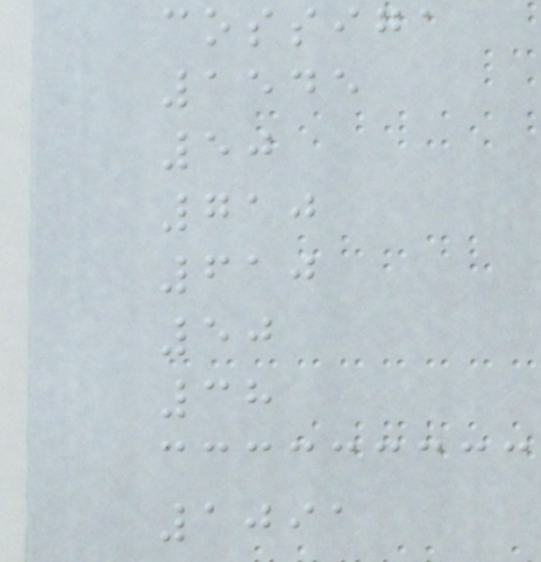cossiga
1545
50
710
610
50
38
1091
